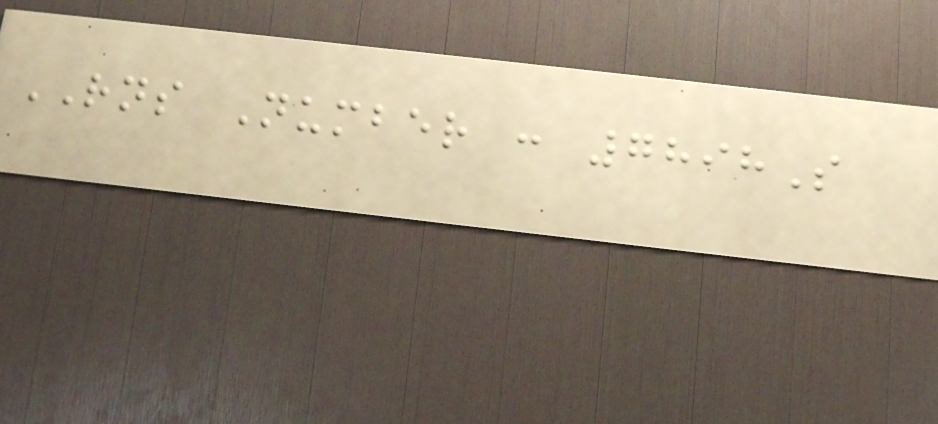RNS Number : 7898S
